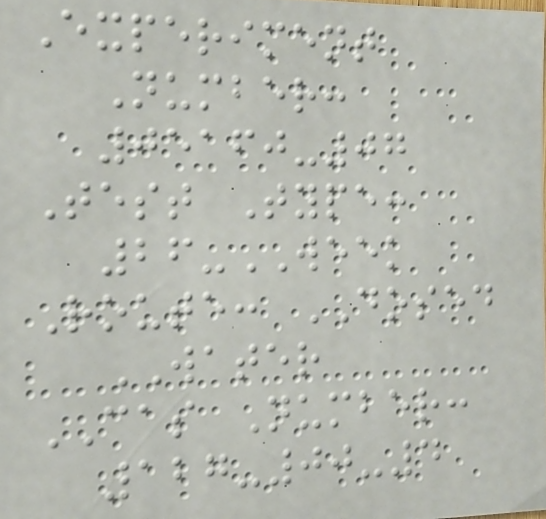Experiment
Number:
05160-07
Test Type:
26-WEEK
Route: DOSED
WATER
CAS Number:
127-00-4
